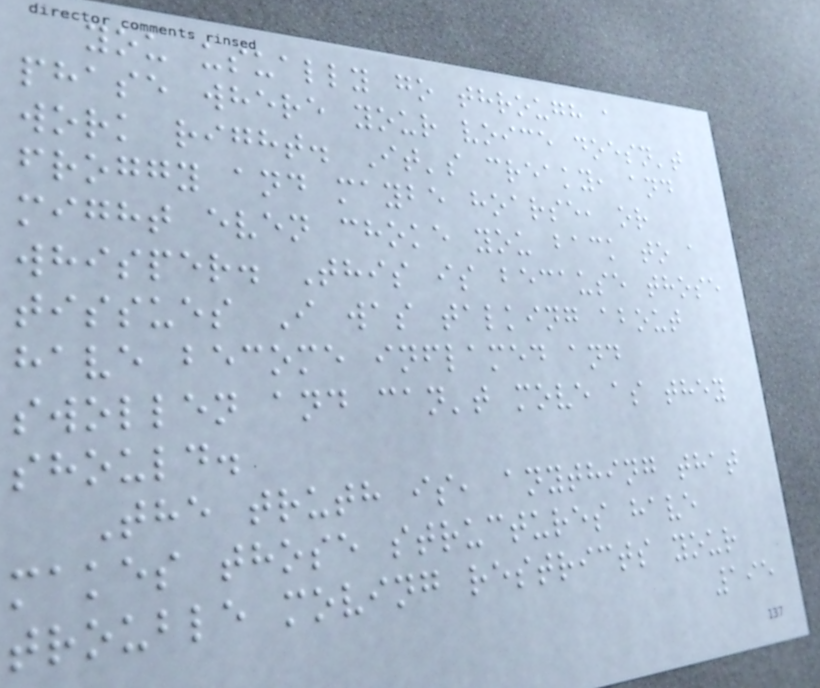you usually go through a
phase where your voice doesn't
work right. It's creaky, and
froggy and maybe hoarse, or
might even choke you back to a
whisper. This is because those
tissues I was talking about
have become inflamed and
swollen and can't move as they
should.
The truth is, anything that
makes those structures have
trouble moving restricts your
195
